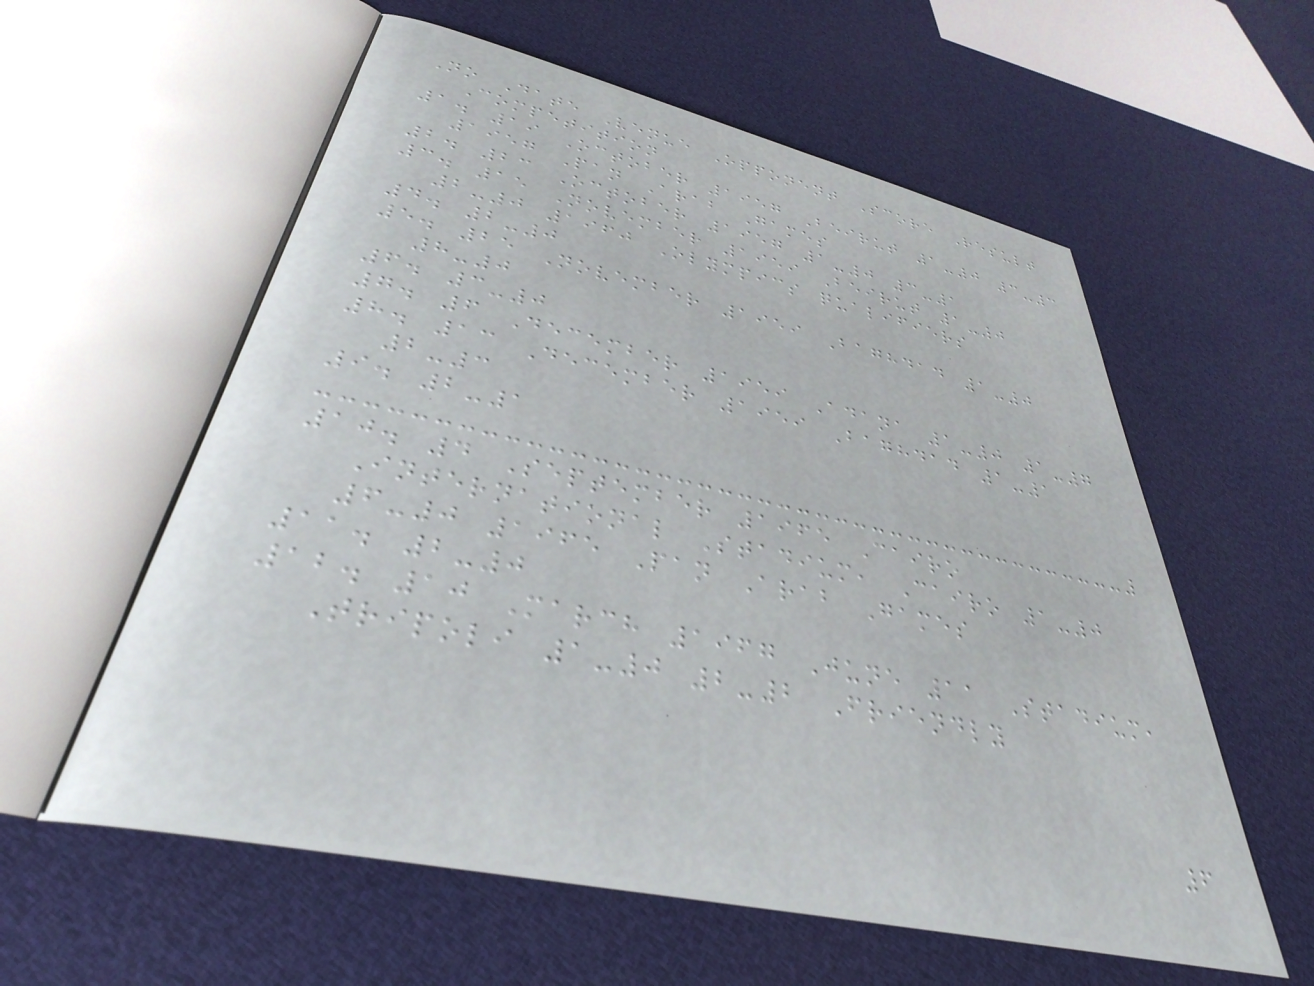No Date Venue Opponent Score Result
Competition
1. 19 October 1957 Beirut 1-0 3-3
1957 Pan Arab Games
2. 23 October 1957 1-0 3-1
3. 15 November 1959 Beirut 1-0
2-0 1960 Olympics qualifiers
4. 2-0
5. 25 November 1959 Baghdad 1-0
8-0
6. 3-0
7. 6 December 1959 Adana 1-0 1-7
8. 13 December 1959 Baghdad 1-1
2-3
9. 2-1
10. 4 September 1965 Cairo
International Stadium, Cairo 1-0
6-0 1965 Pan Arab Games
11. 2-0
12. 10 March 1967 June 11 Stadium,
Tripoli 1-0 2-2 Friendly
6
